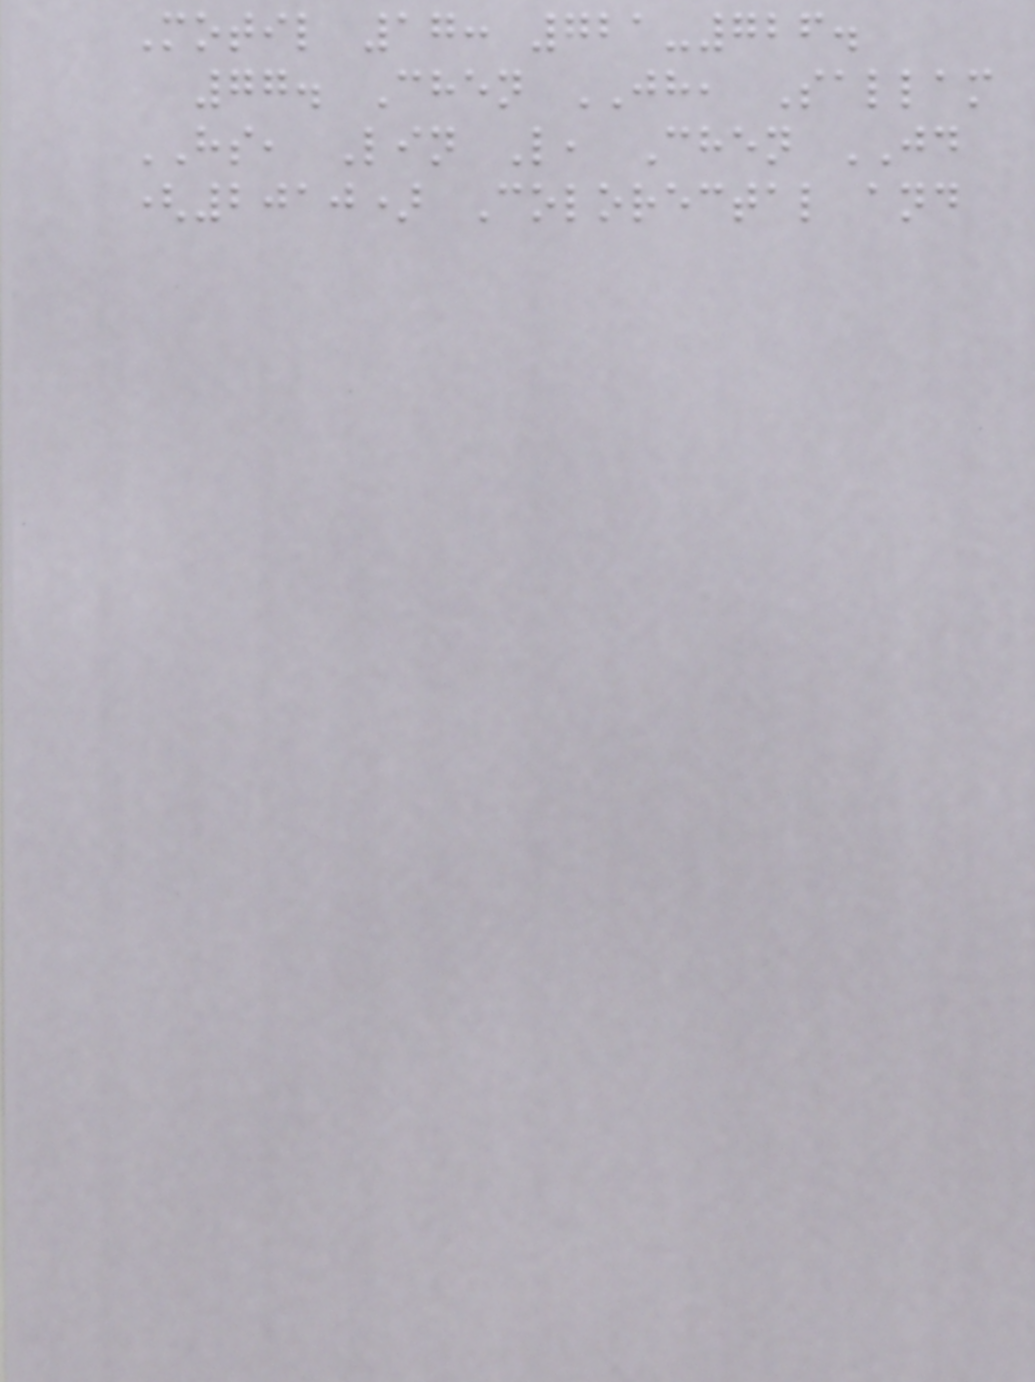Motil 17: 721-726.
77. Chen JH, Sallam
HS, Lin L, Chen JD
(2010) Colorectal and
